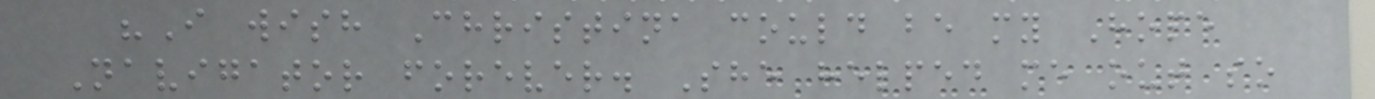"I wish Christina could be my Hope
Navigator forever. She helped me out so
